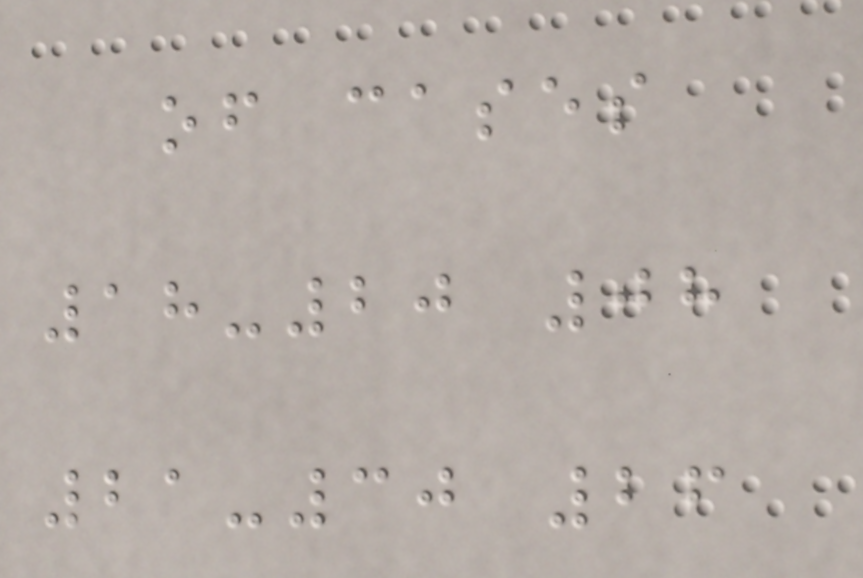of cases
18-20 08
21-30 26
